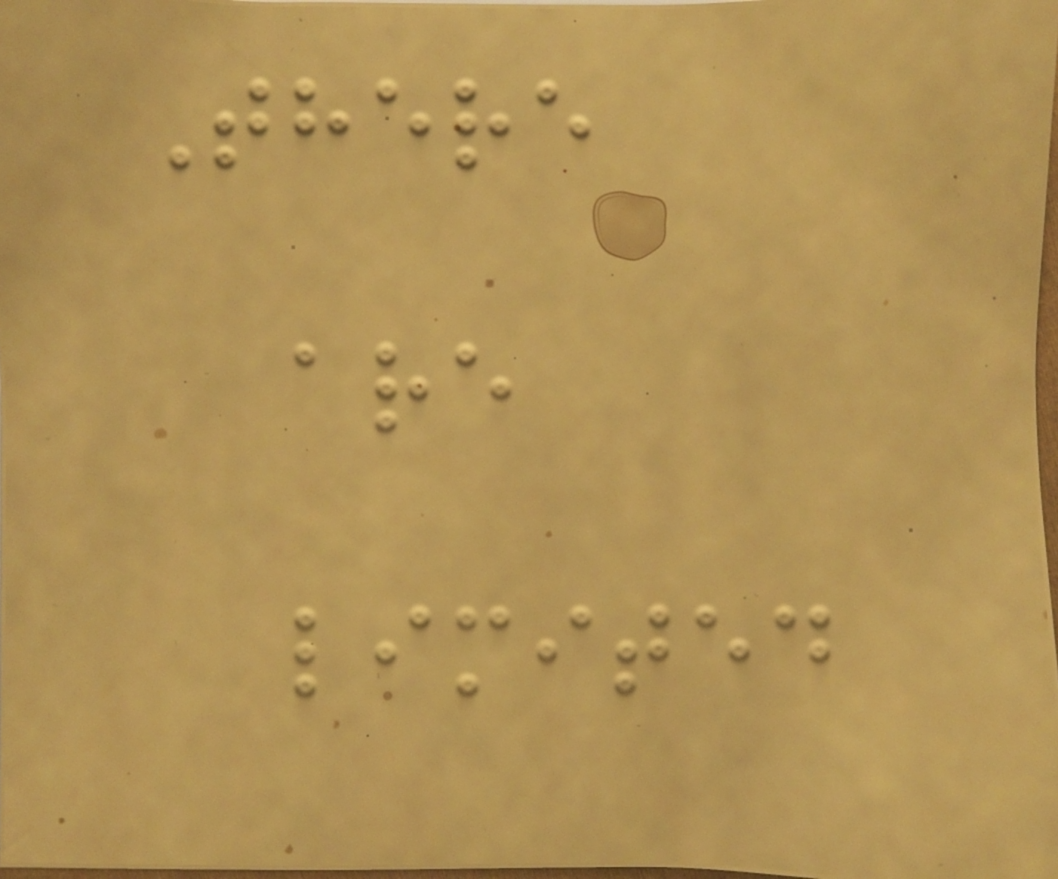There
are
limited
